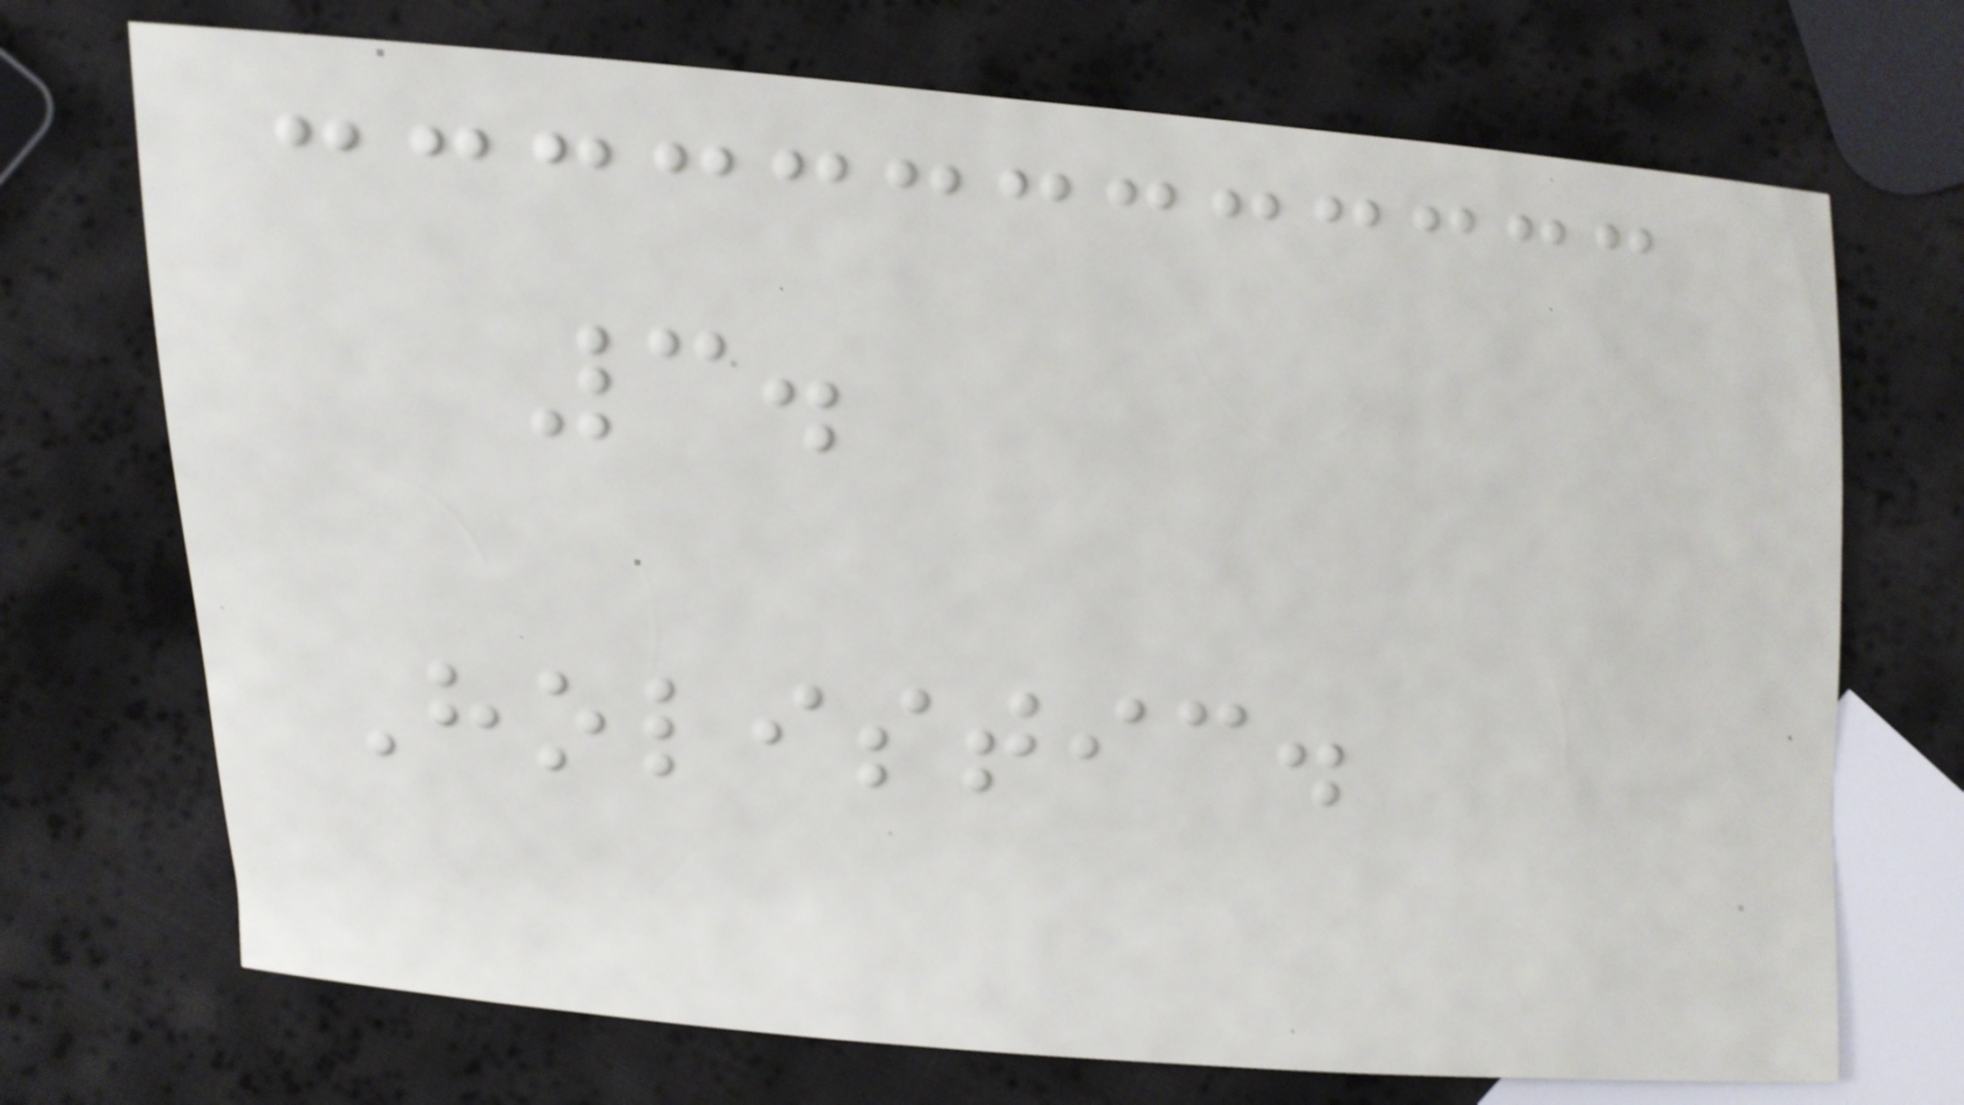3.
Holistic.
